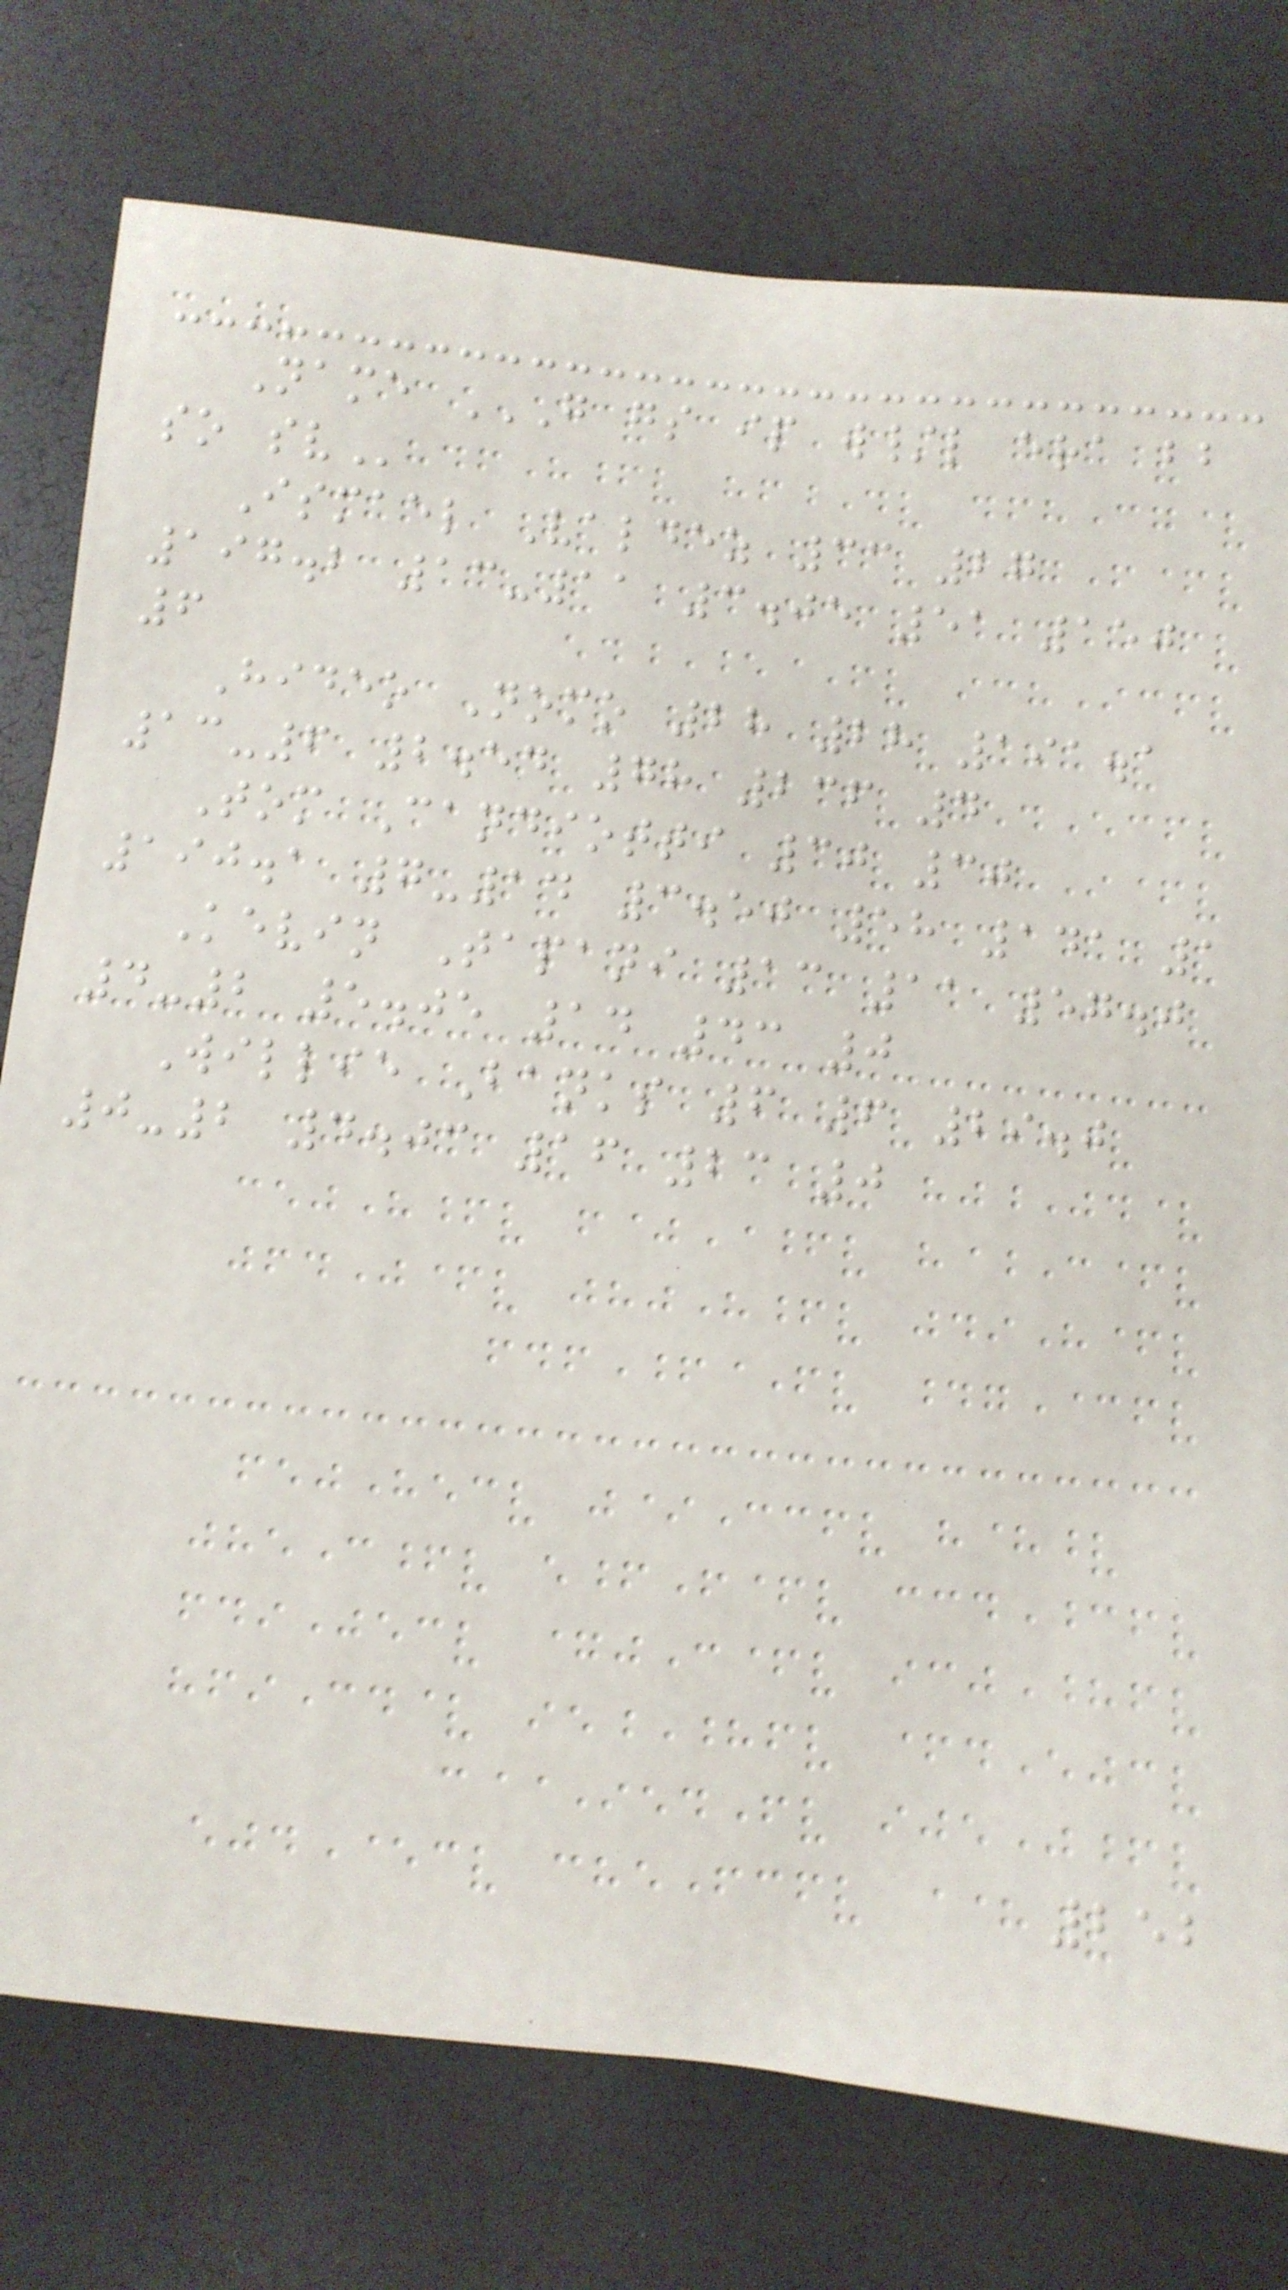Name G GS IP W/L ERA BB
SO SV
Ismael Valdez 33 27
197.2 13-11 3.05 51 150
6
Hideo Nomo 28 28 191.1
13-6 2.54 78 236 4
Tom Candiotti 30 30
190.1 7-14 3.50 58 141 1
Kevin Tapani 13 11 57.0
4-2 5.05 14 43 0
Willie Banks 6 6 29.0
0-2 4.03 16 23 0
252
